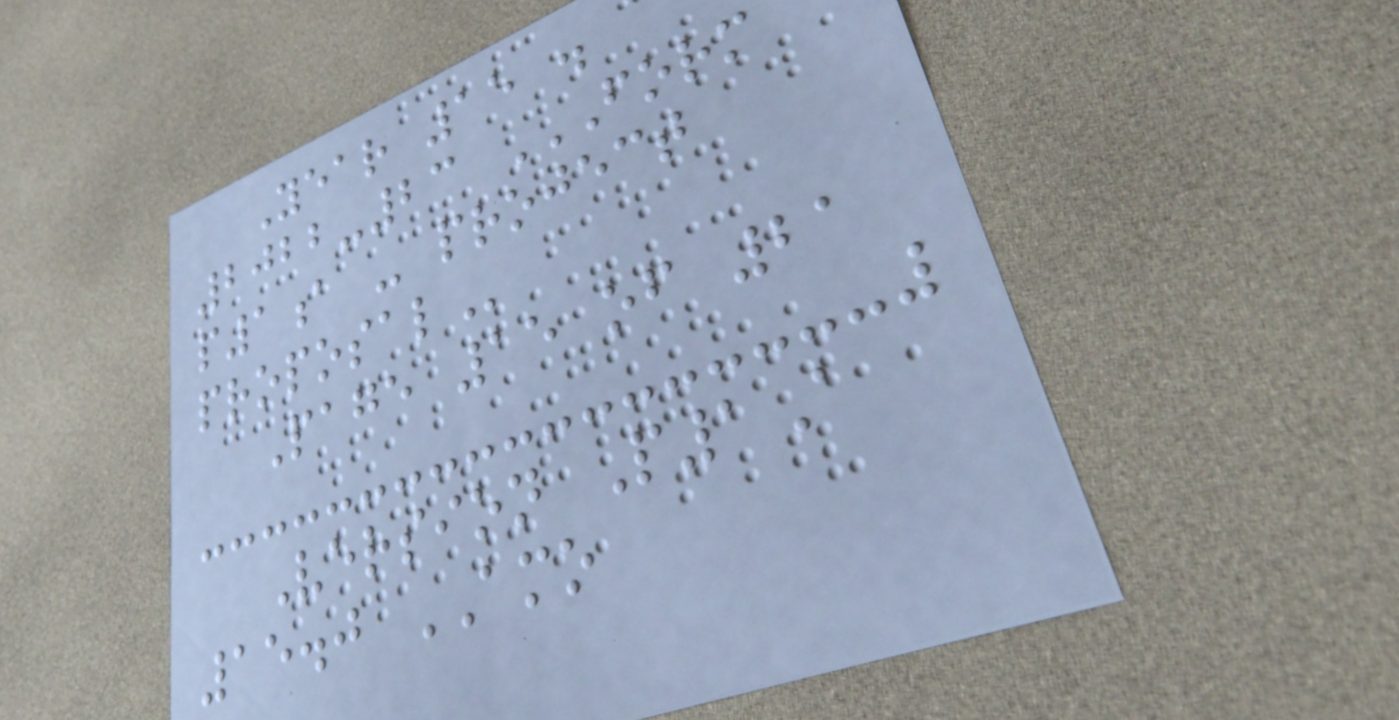Year 15 .
2022-23 FORM
P1A - PROJECT
PROPOSAL
Page 15 of 21
Version P1A
15.0 AMO
